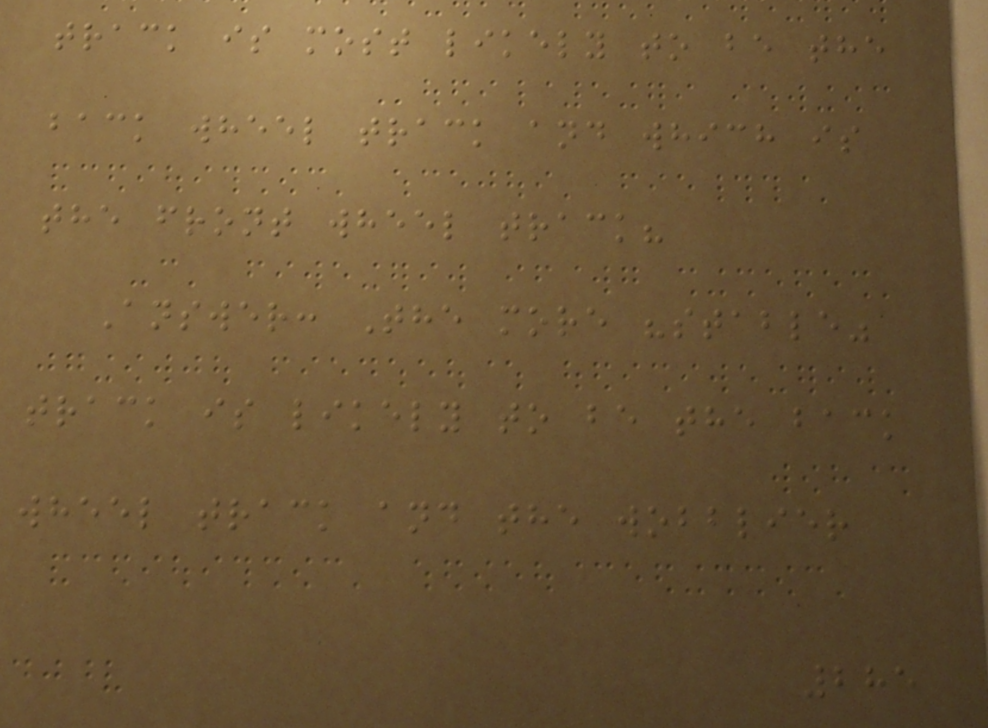track is most likely to be the
back wheel track and which is
the front wheel track?
Answer: The more "stable"
track is likely to be the back
wheel track and the wobblier
285
